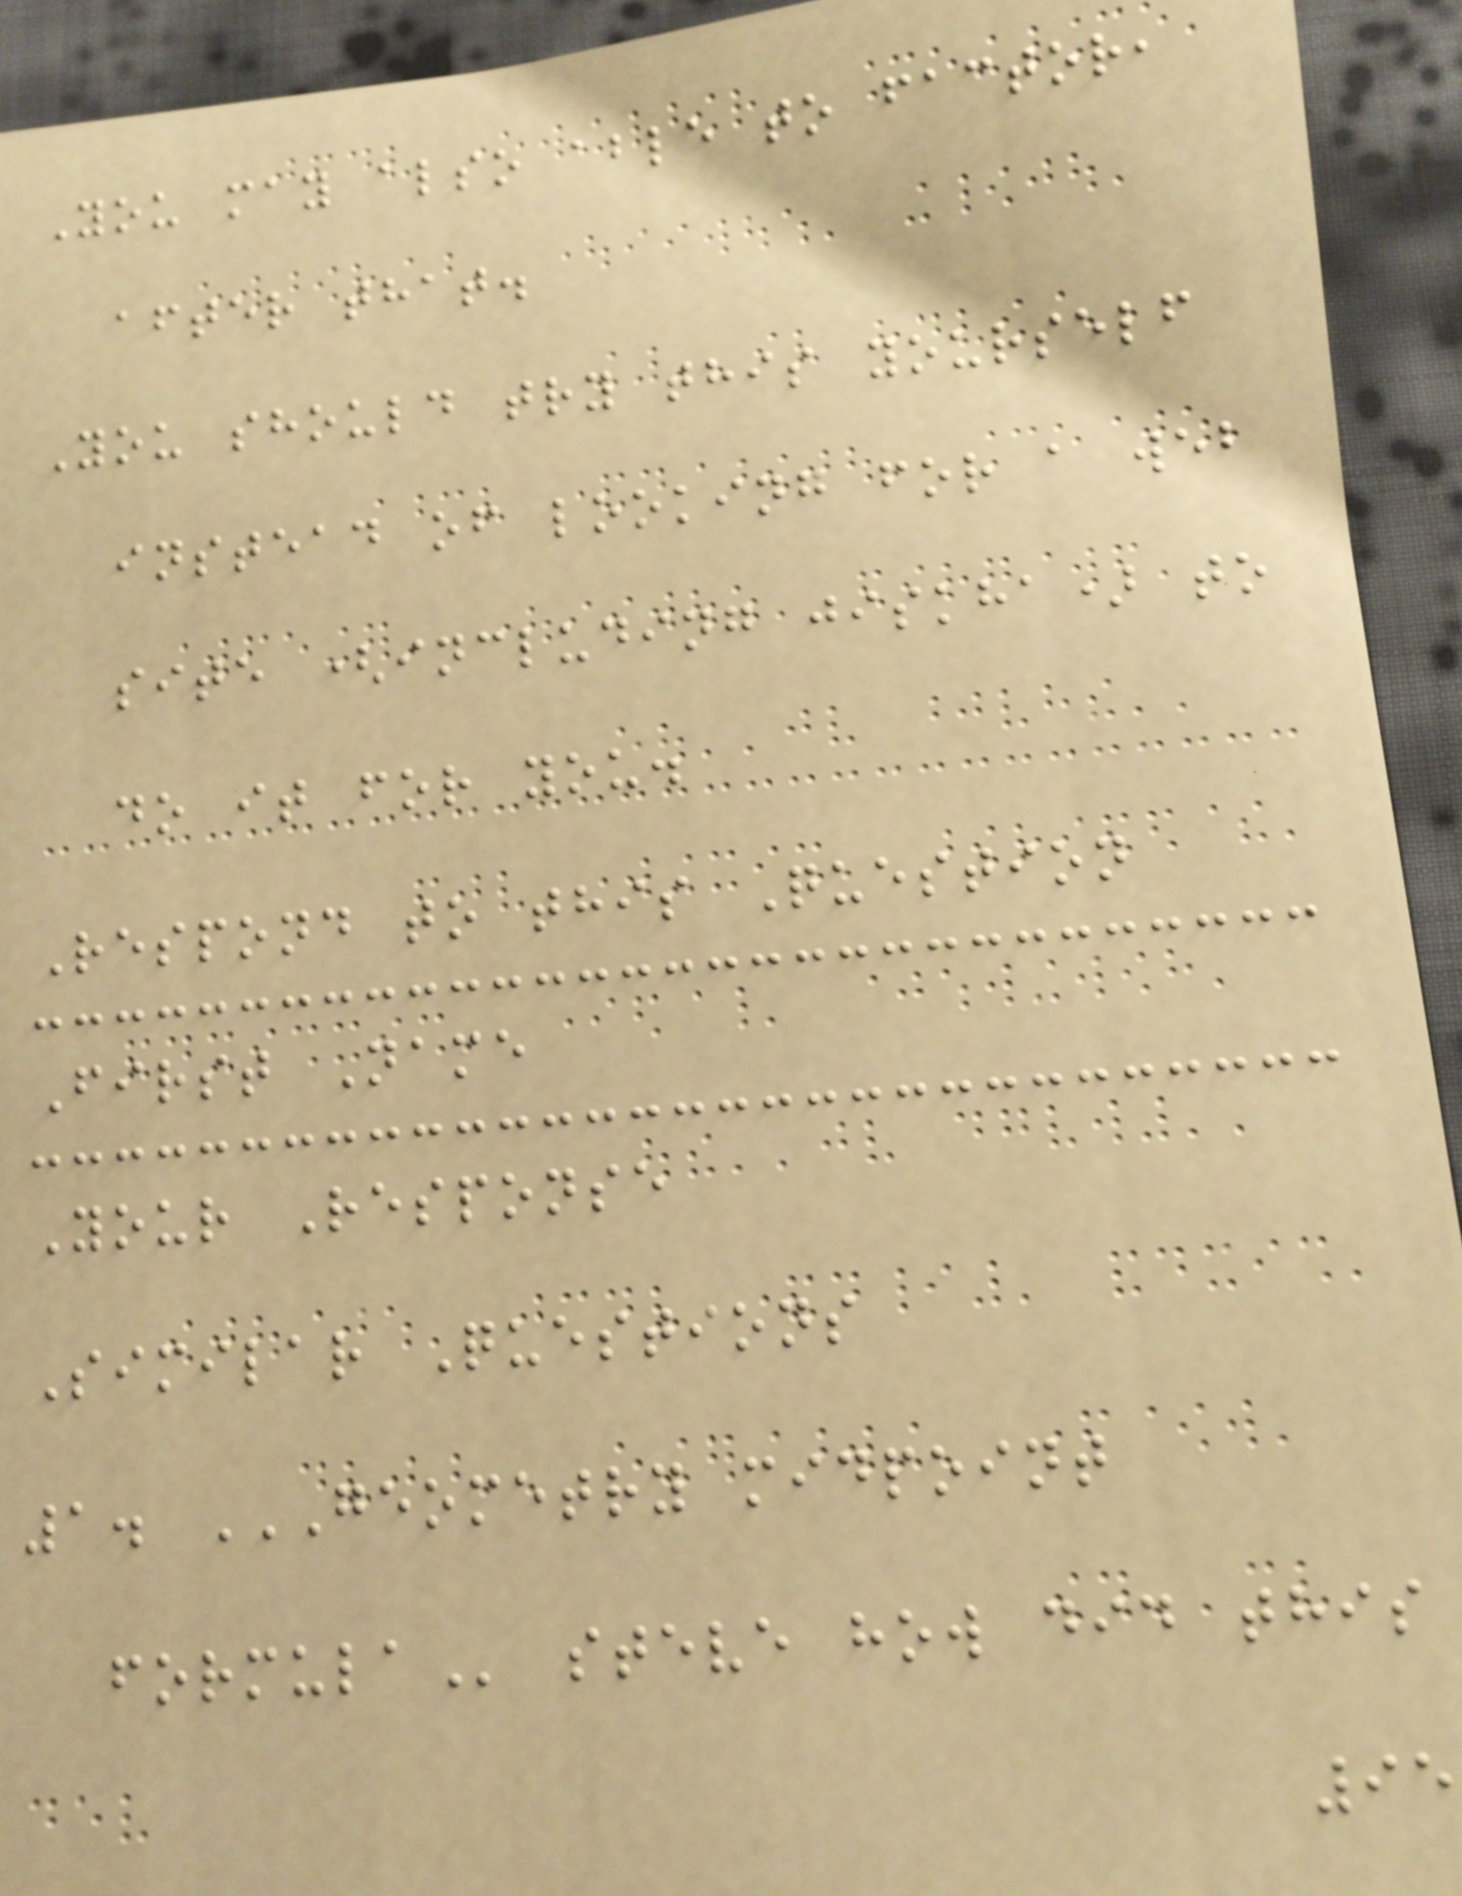You may also able to factor,
after that.
You should try this yourself
instead of looking for a web
site (including jiskha) to
do it for you.
Respond to this Question
First Name
Your Response
Similar Questions
1. GEOMETRY MIDPOINT
FORMULA steve how did this
95
